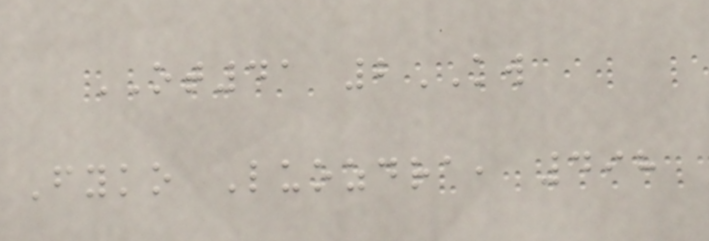OT41 2KW
Fyko Luozdra, 498
